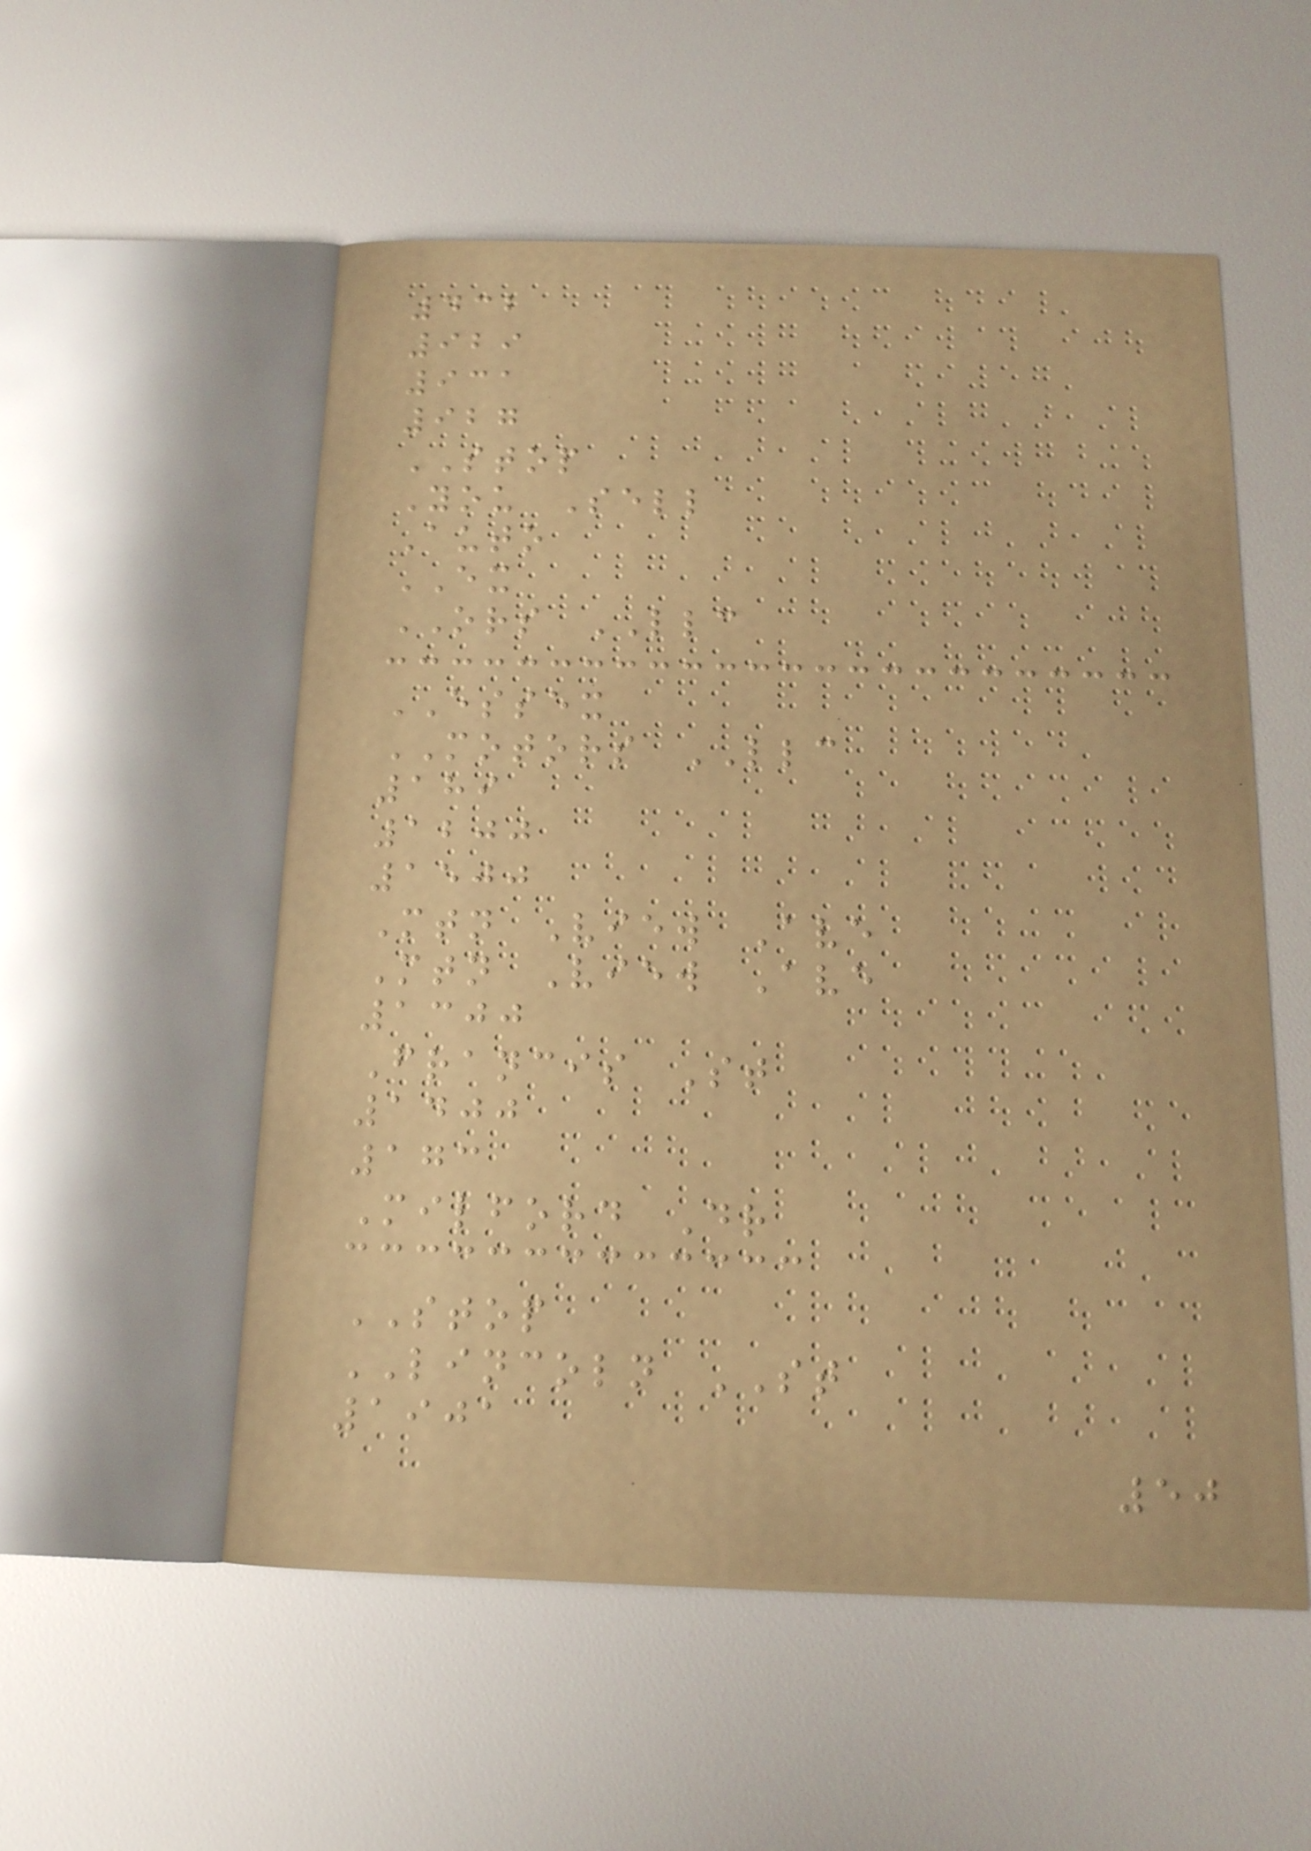432
929
931
927
STOP
You Sell
Auto
EX
ORS LLC
ESSEX
MOTORS LLC
189
1200
1500
Mtn View Ave
Mtn View Ave
1300
Francis St
1400
173
Milford Dr
STOP
LINCOLN ST
1901
50
